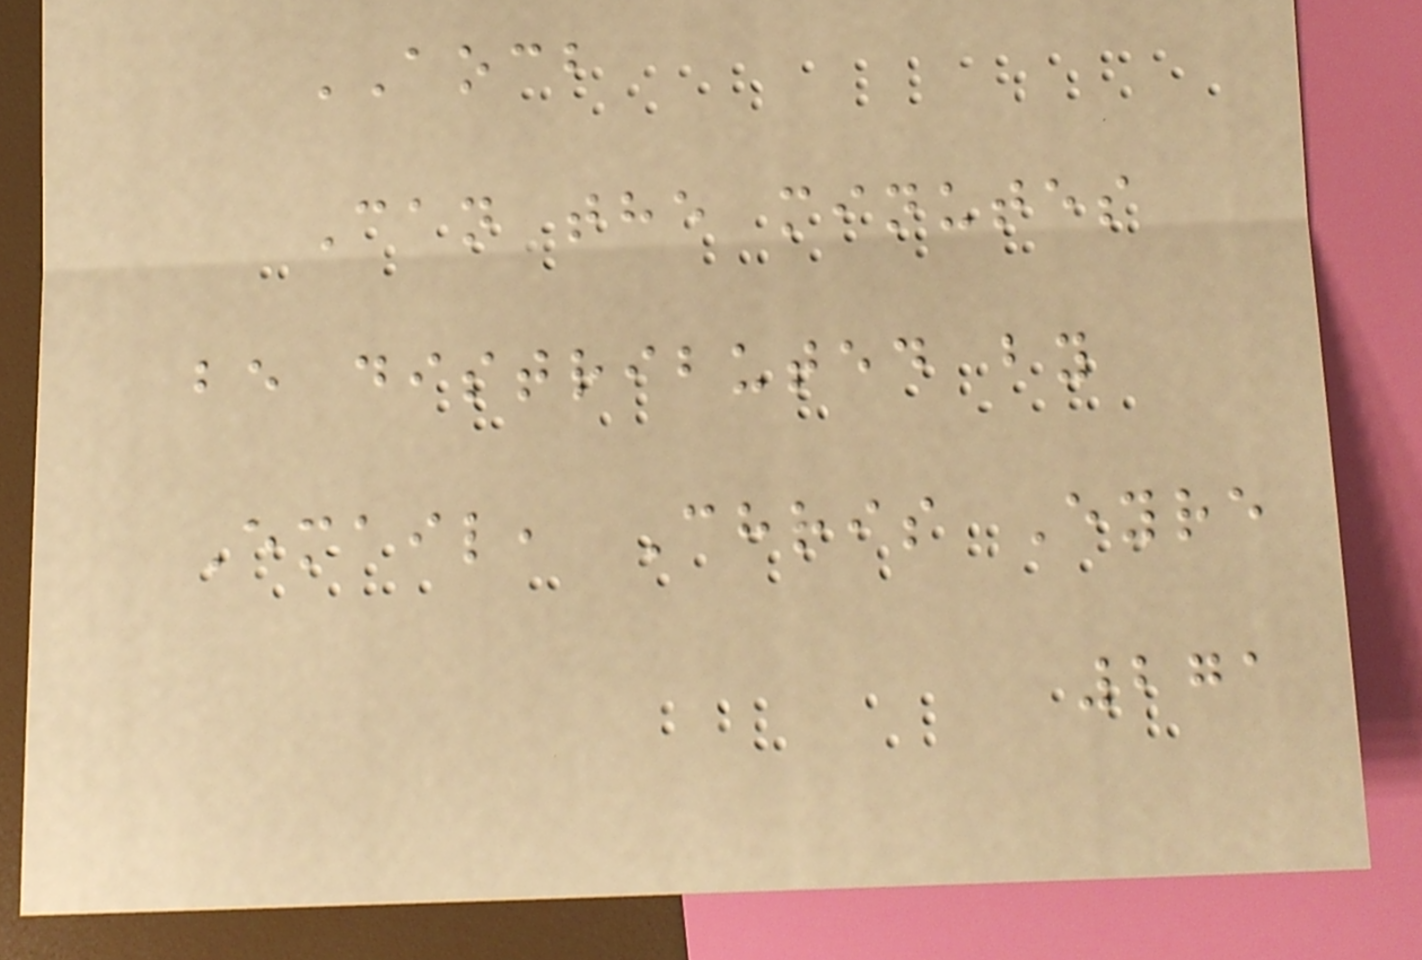AOCB
Can the minutes
be distributed by
Email, Chris Eyre
271
